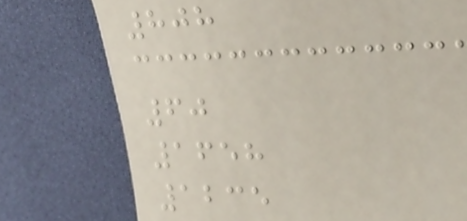808
60
1658
1235
